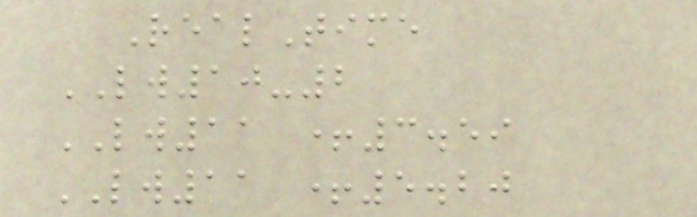RealTime
LW10-2
LW11 +3.59
LW11 +5.20
